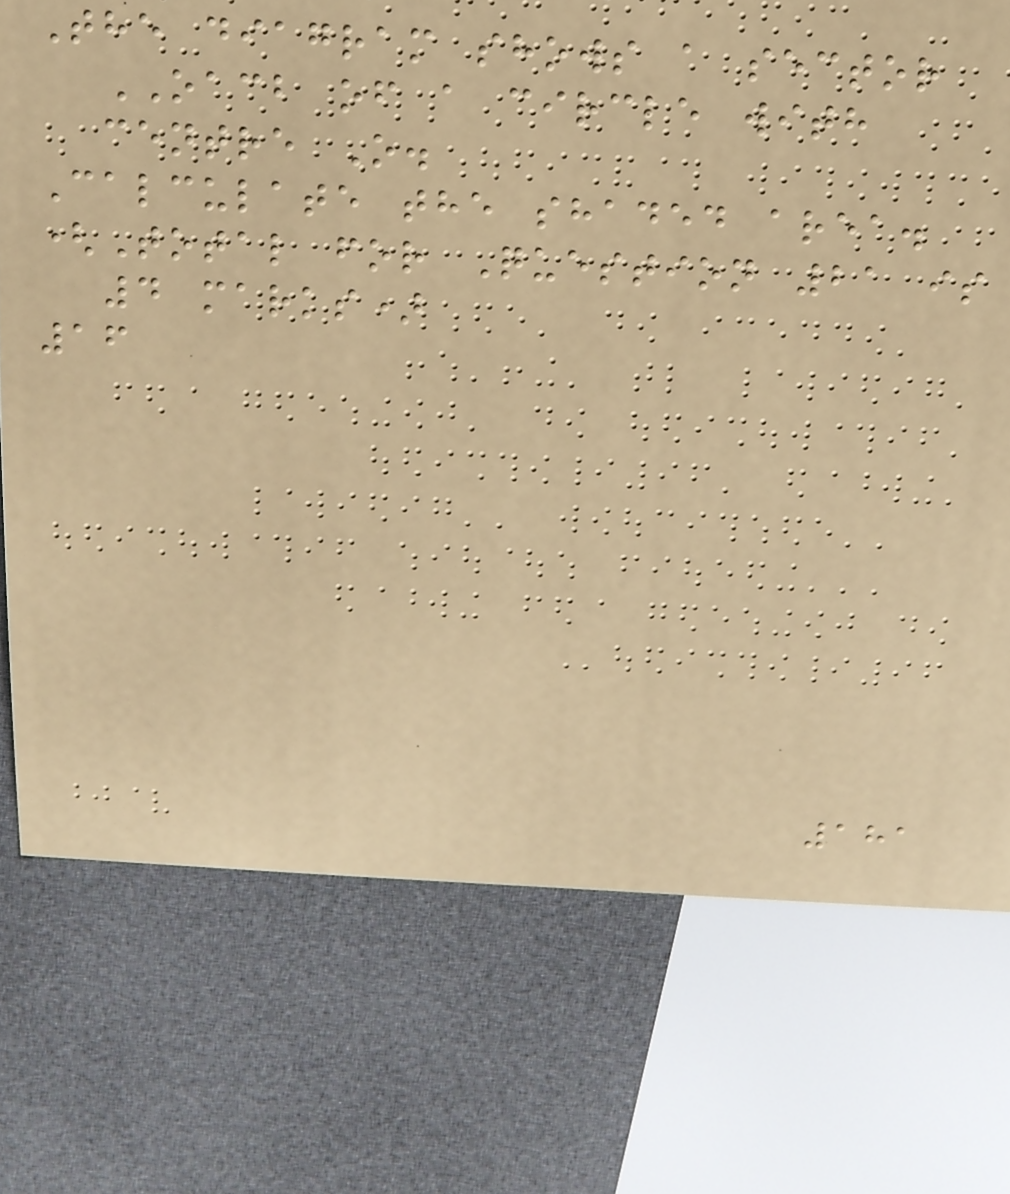The diagram shows a sector
OACB of a circle with
centre O.
Calculate the shaded area.
(Total for Question 21 is
4 marks)
16
181
